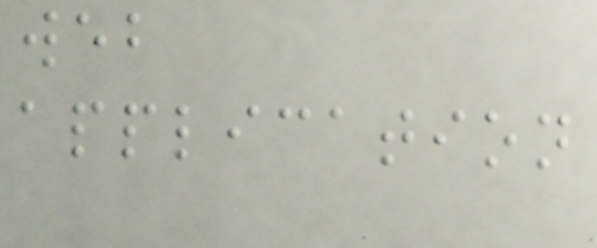web
application
